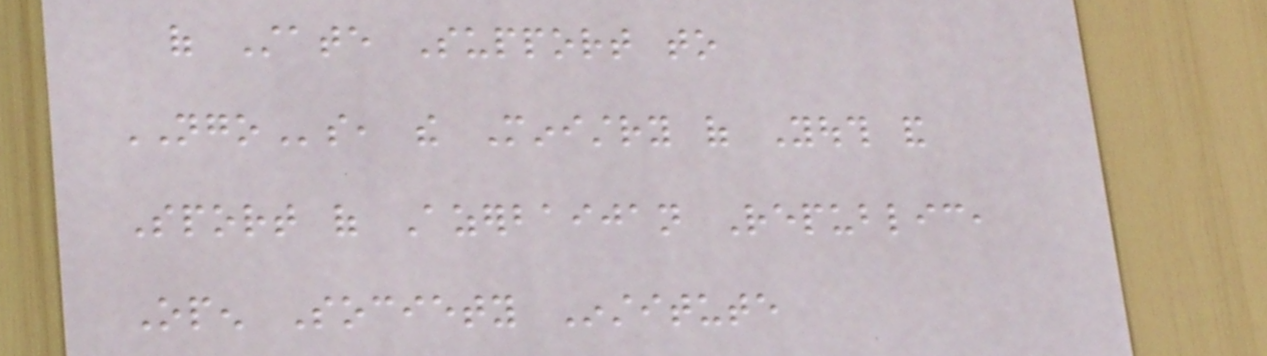of State Support to
NGOs, the Ministry of Youth and
Sport of Azerbaijan Republic,
Open Society Institute
